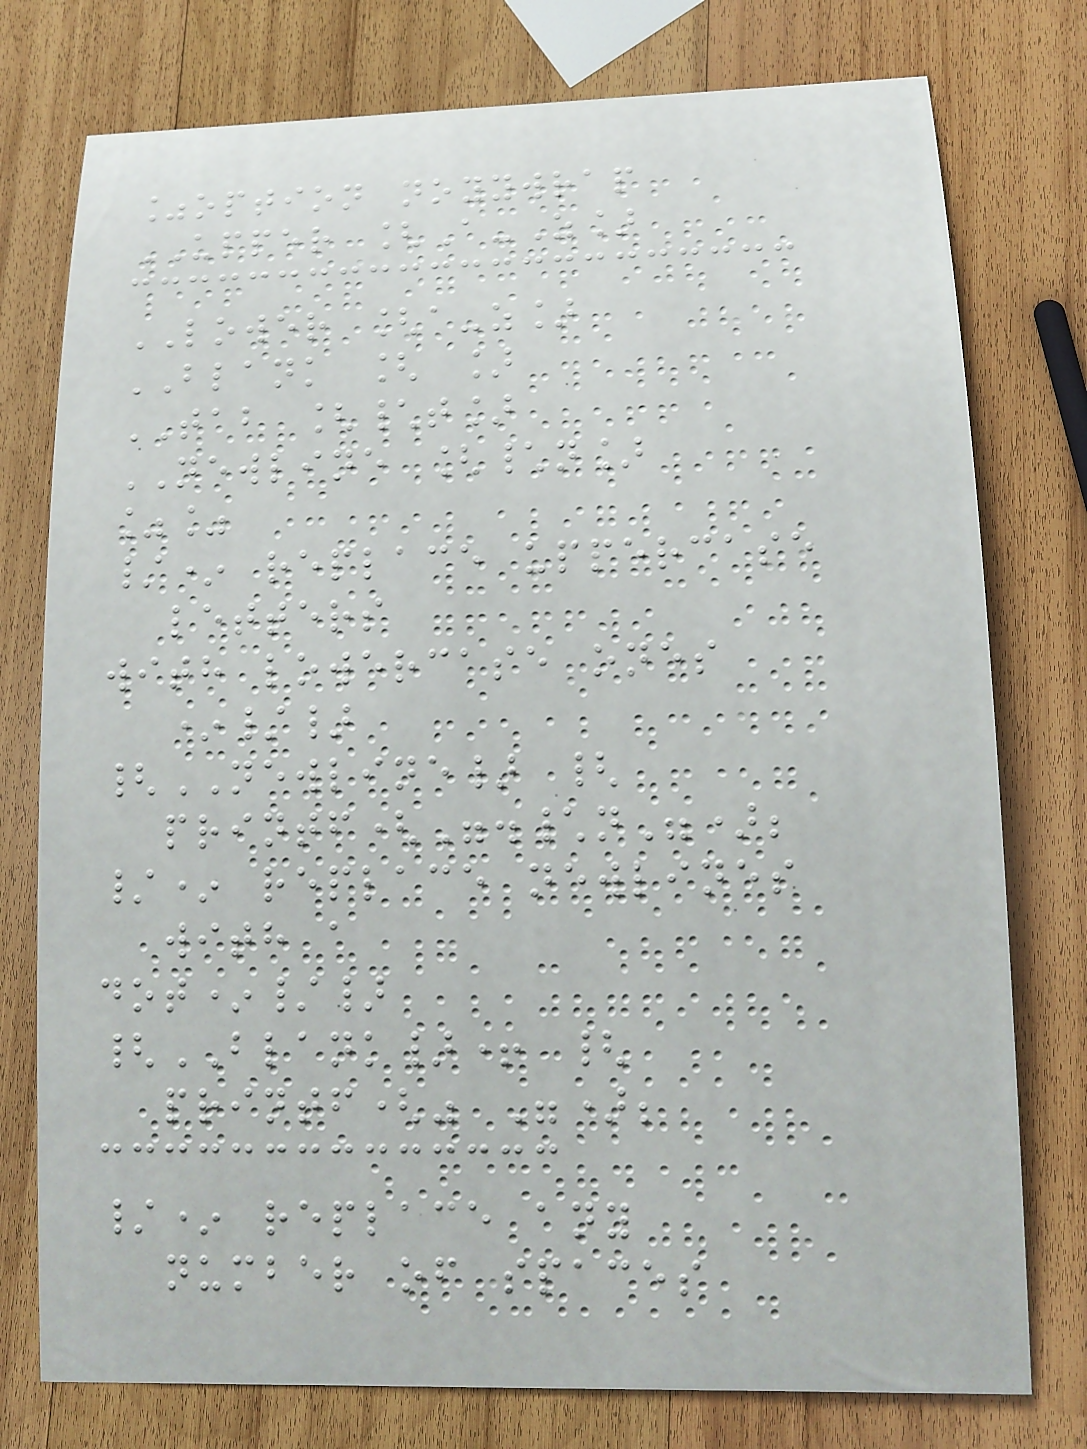%option noyywrap
UPPER [A-Z]
LOWER [a-z]
BLANK [ ]
TAB [\t]
NEWLINE [\n]
%%
/* replace uppercase
letters
with lowercase ones
*/}
{NEWLINE} {
printf(".\n");
/* replace newlines
with a
dot*/}
{BLANK}+ {
printf(" ");
/* replace any
number of spaces
